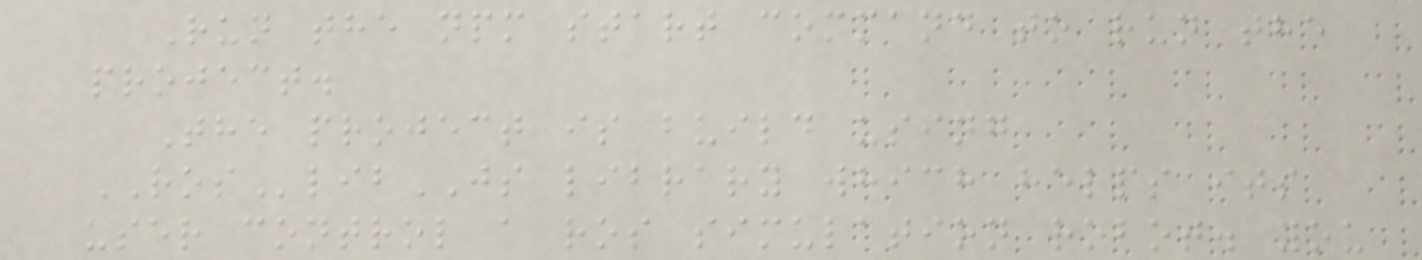Run the npm start command to run the
project.
The project is build using
ROSlibJS library which helps its
user control a ros simulation robot. you
